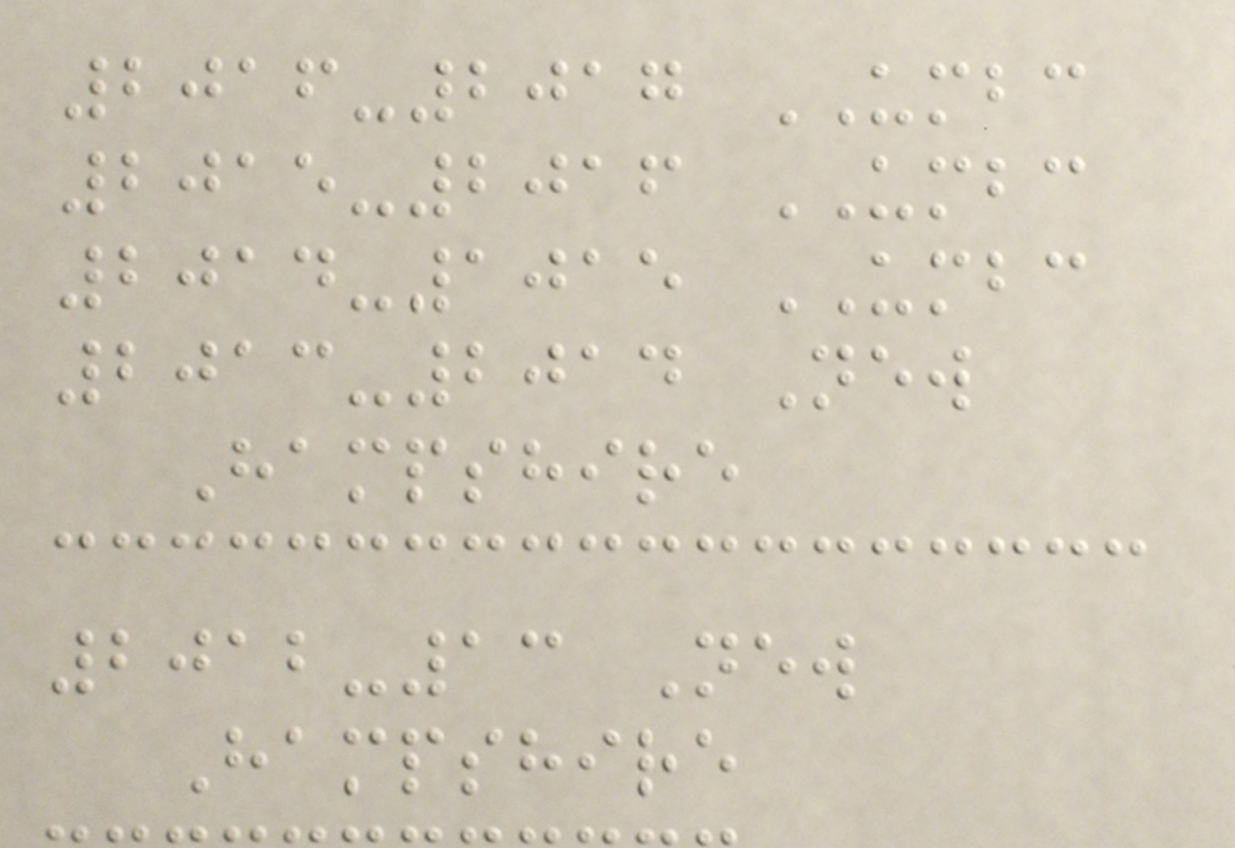2016-2017 UMBC
2015-2016 UMBC
2014-1015 UMBC
2013-2014 New
Hampshire
2012-13 New
Hampshire
